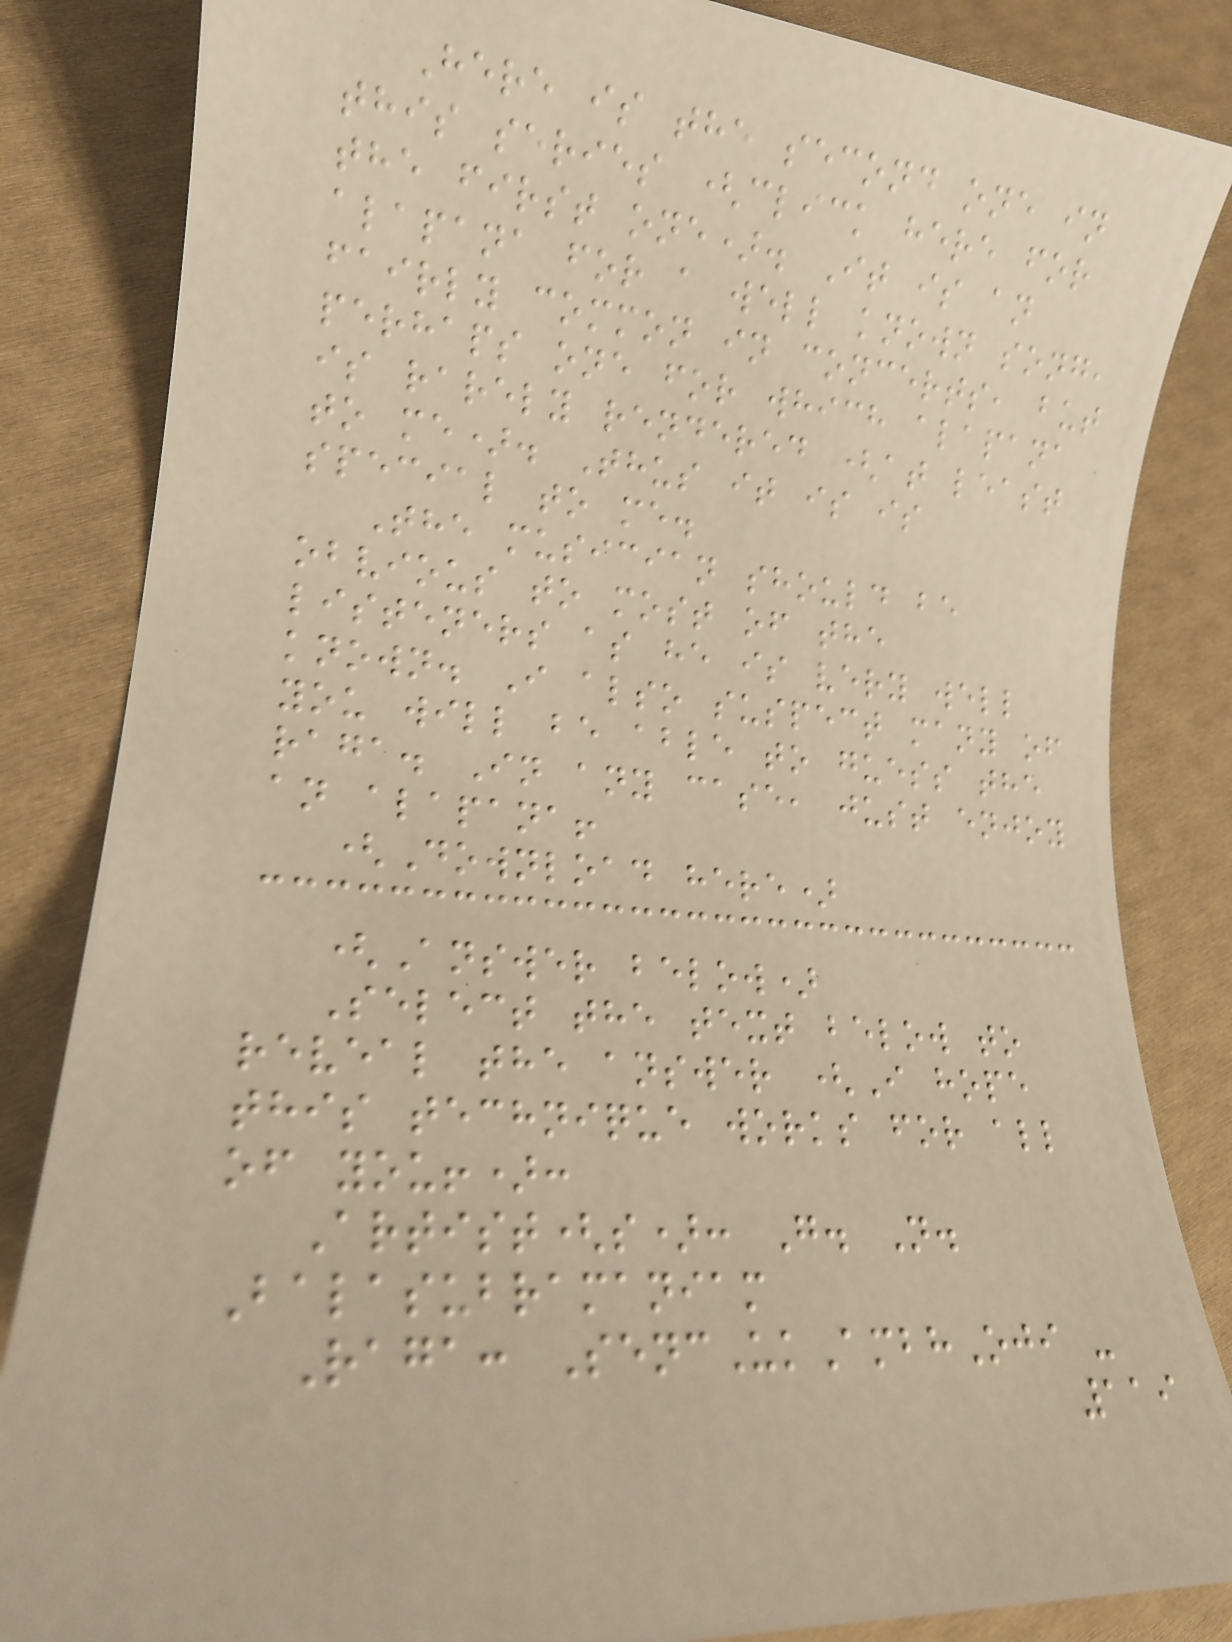Here is the second one in
this series (click here for
the first one). It is an
alapana for a well known song,
fairly common in concerts, but
perhaps one for which alapana
is rarely rendered (at least
to me). Thus it is is
special to me.
The musician should be
obvious to most of the
listeners as he is very well
known. I also suspect many of
you will be able to guess the
raga. In any case, just enjoy
an alapana!
(Download here)
(Answer below)
Select the text below to
reveal the answer (I hope
this technique works for all
of you!):
Artist(s): G. N.
Balasubramaniam
Raga: SencUkAmbhOji -
119
